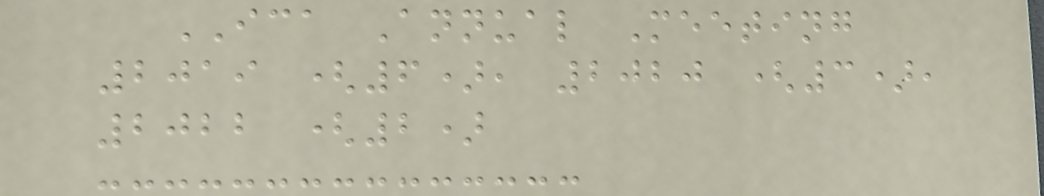ICA Annual Meeting
2019 (6), 2020 (3),
2022 (2)
